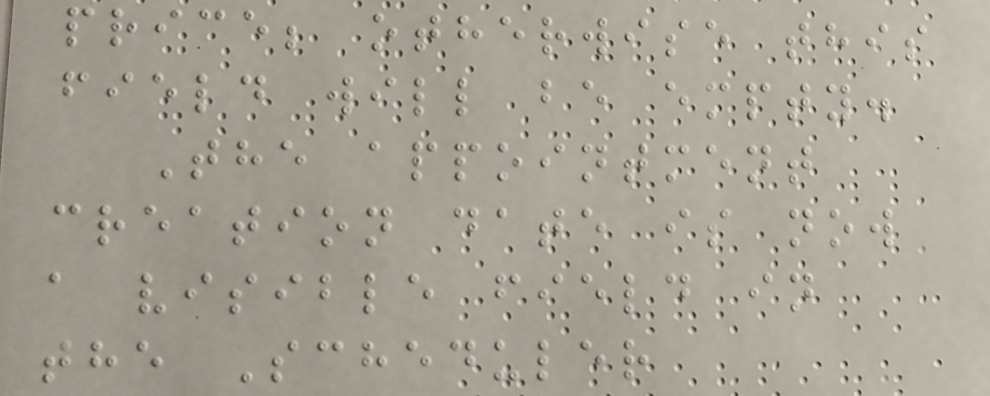price; otherwise this
field will be empty.
The appointment
creation date is now
a visible field in
the Scheduler
